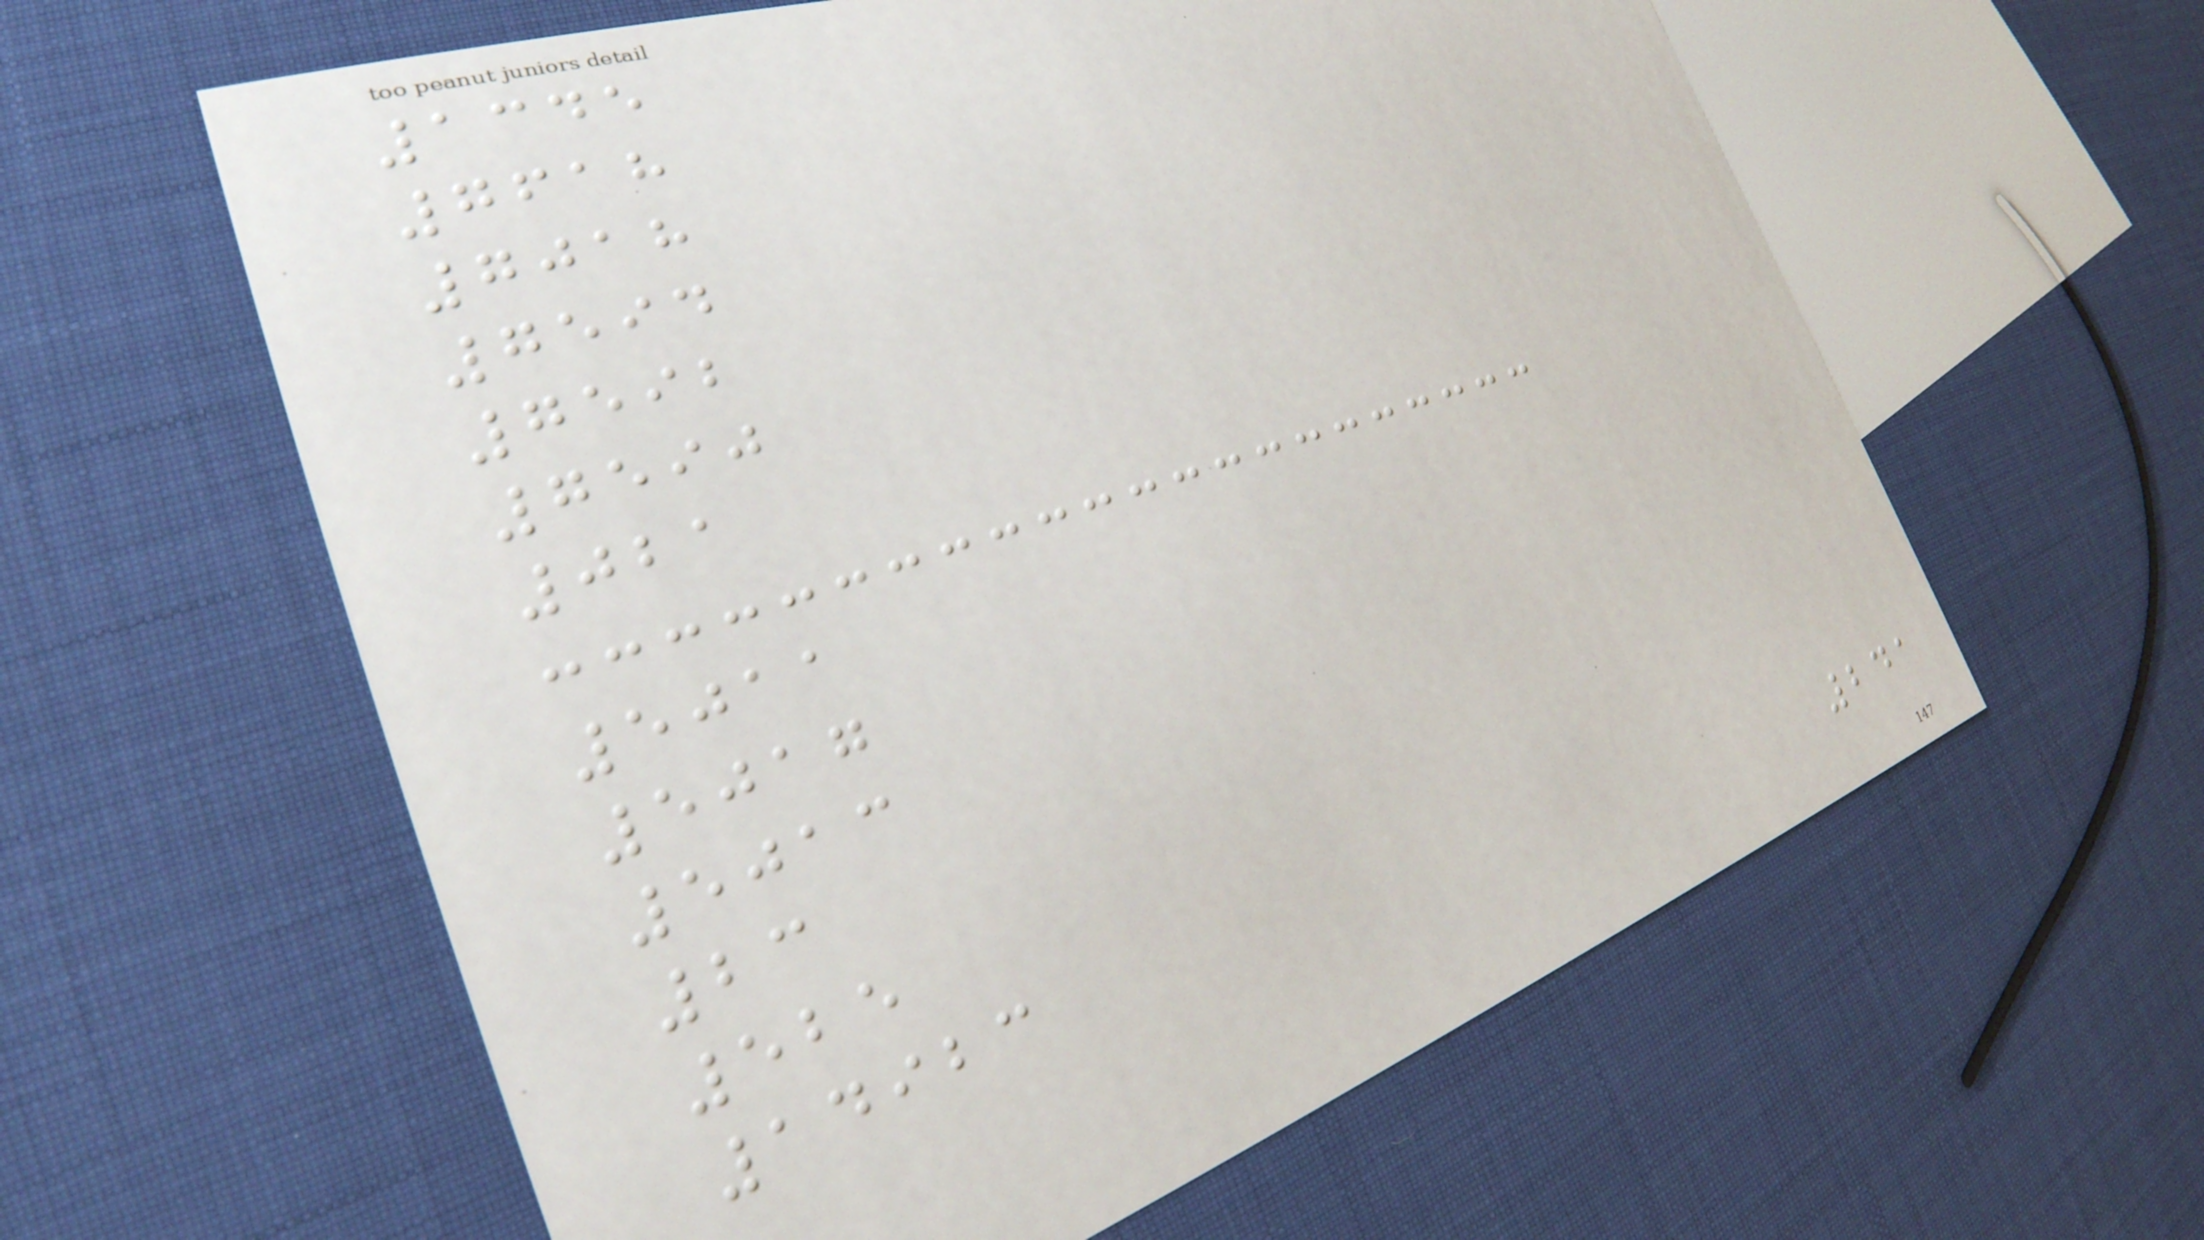1345
7618
7018
7594
7592
7590
021
5011
5017
5013
23
525
14923
241
